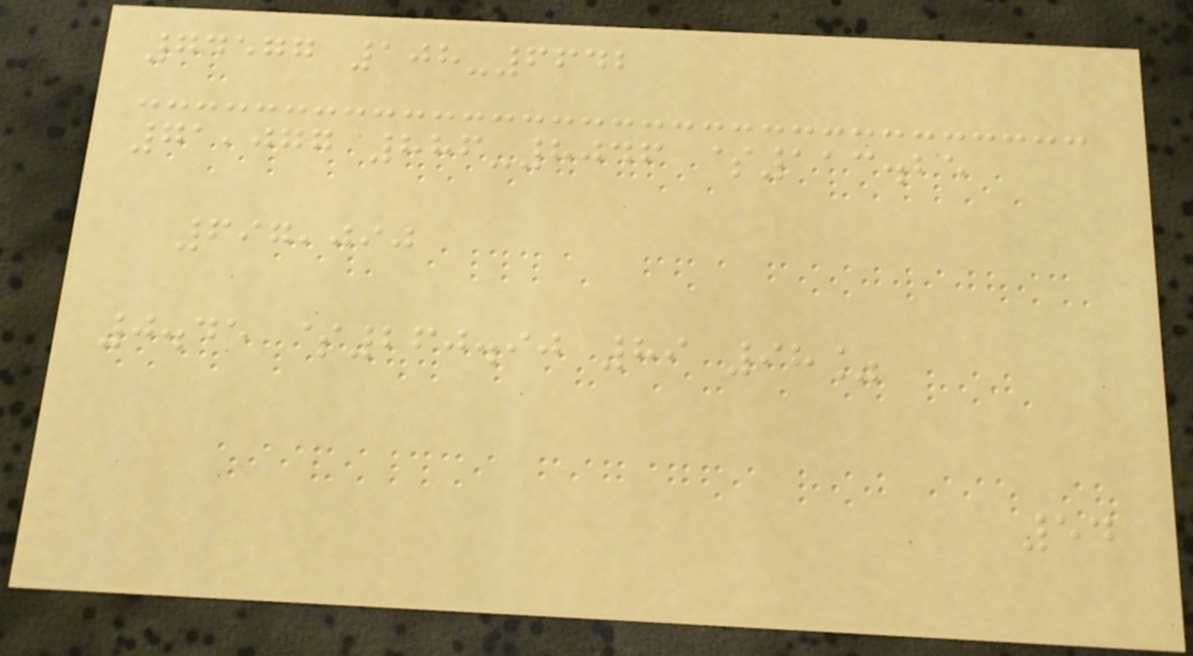74577 108-6642
71,077 886-8046 $113.25
697,090
0.45 $260.90 89 98%
54
